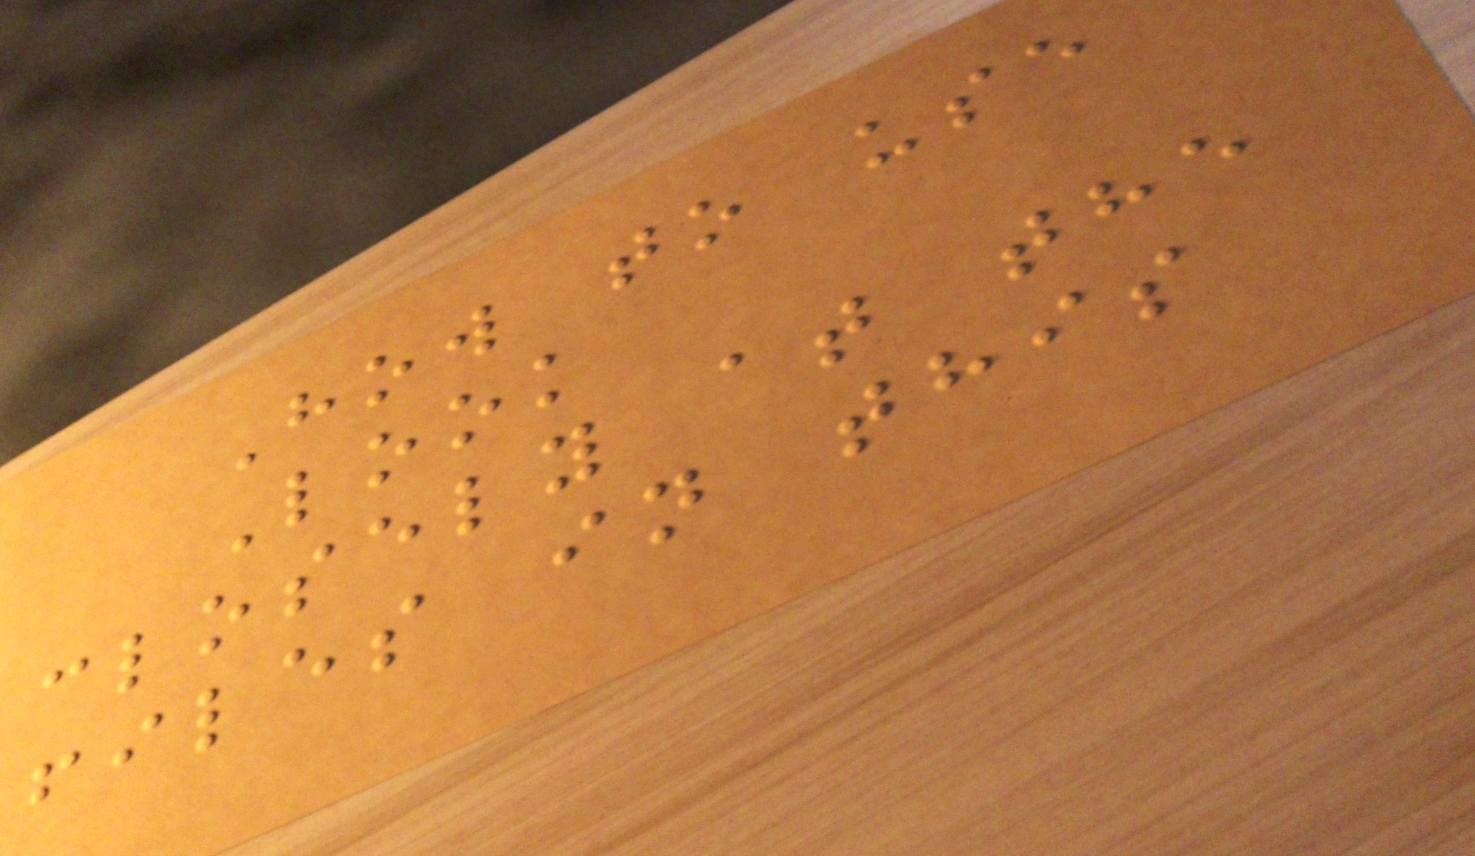How to use
Look
closely at the
files in this
